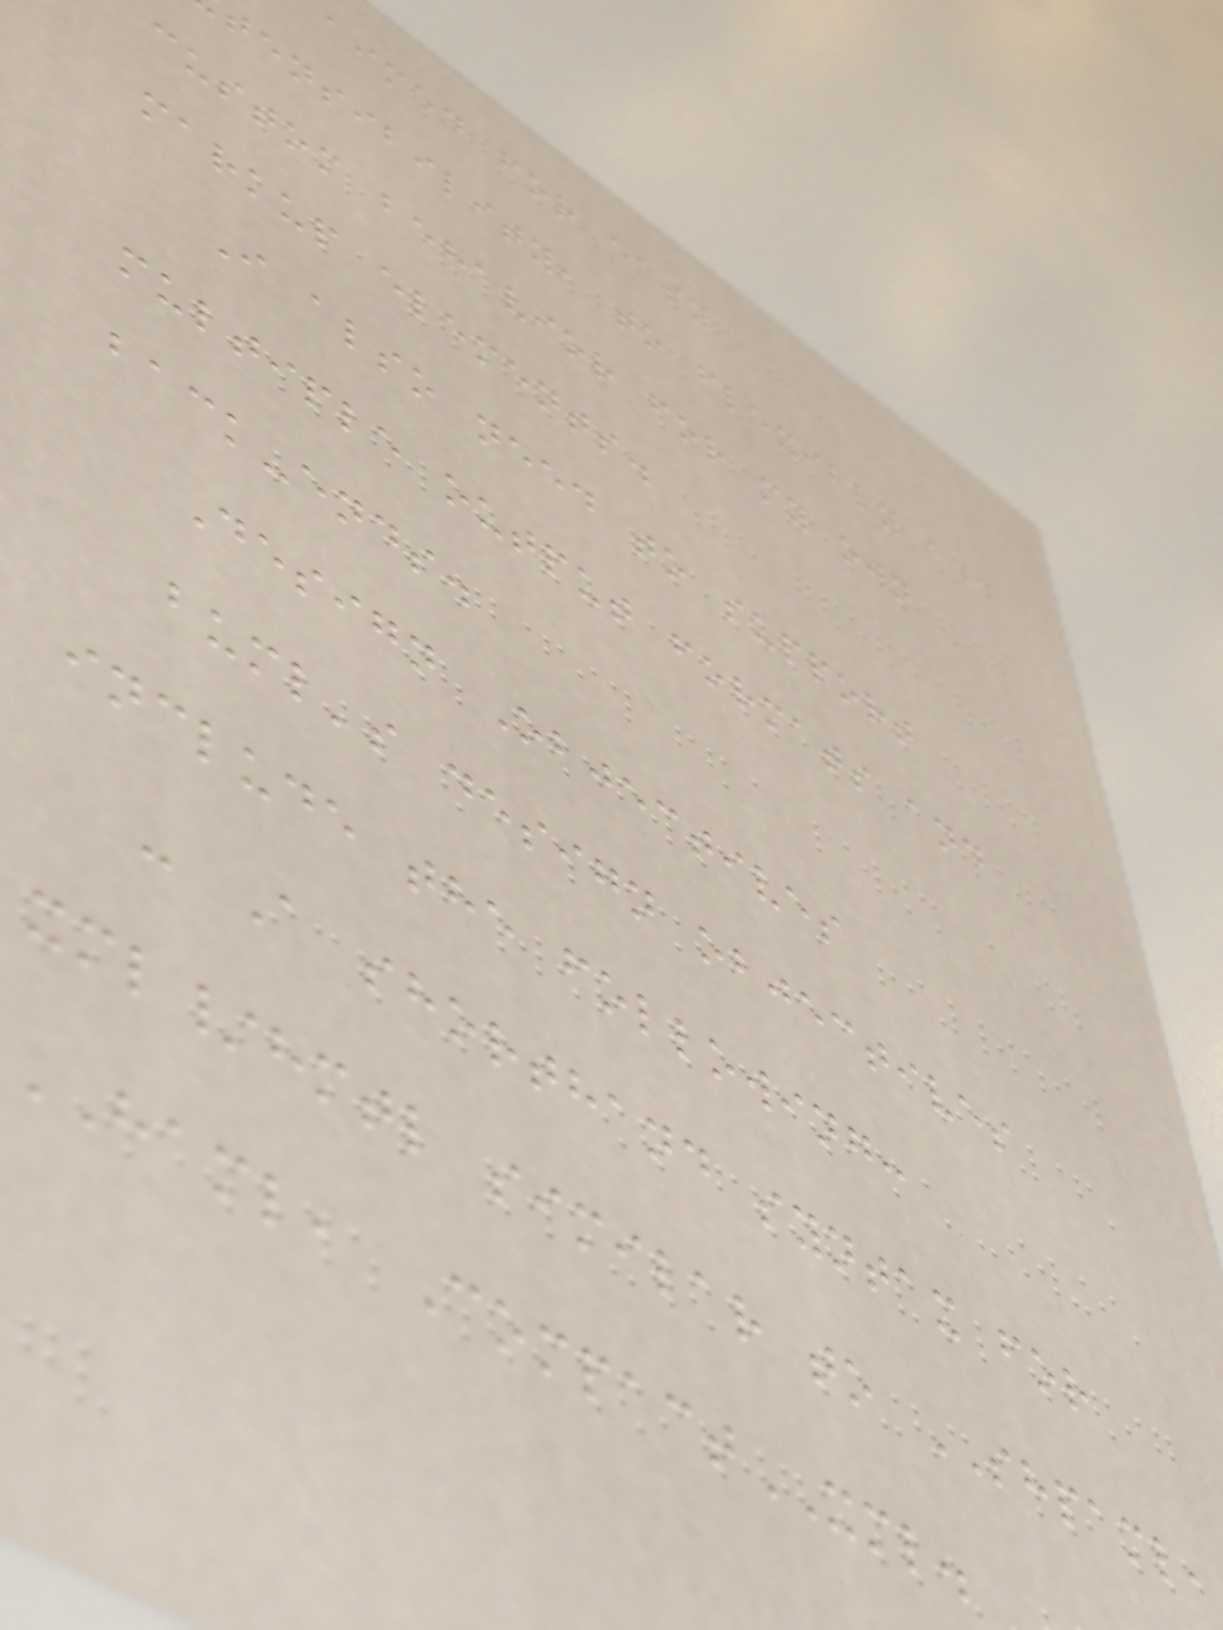aimed for easy
tensibility, to flexibly add
custom behavior for my own
markup elements.
I also need to support
multiple output formats and
back-ends.
Design Objectives
buml's design objectives
include the following:
- A shorthand syntax for
xml/hmtl similar to SHPAML,
HAML, CompactXML.
